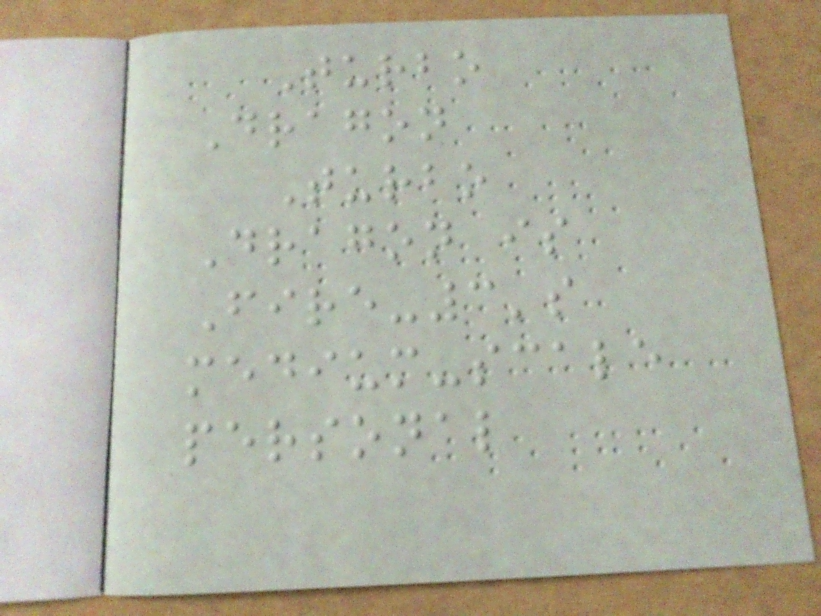Turbo
Dragon
Turbo
Dragon is
Fire-3's
medium-scale
personal
